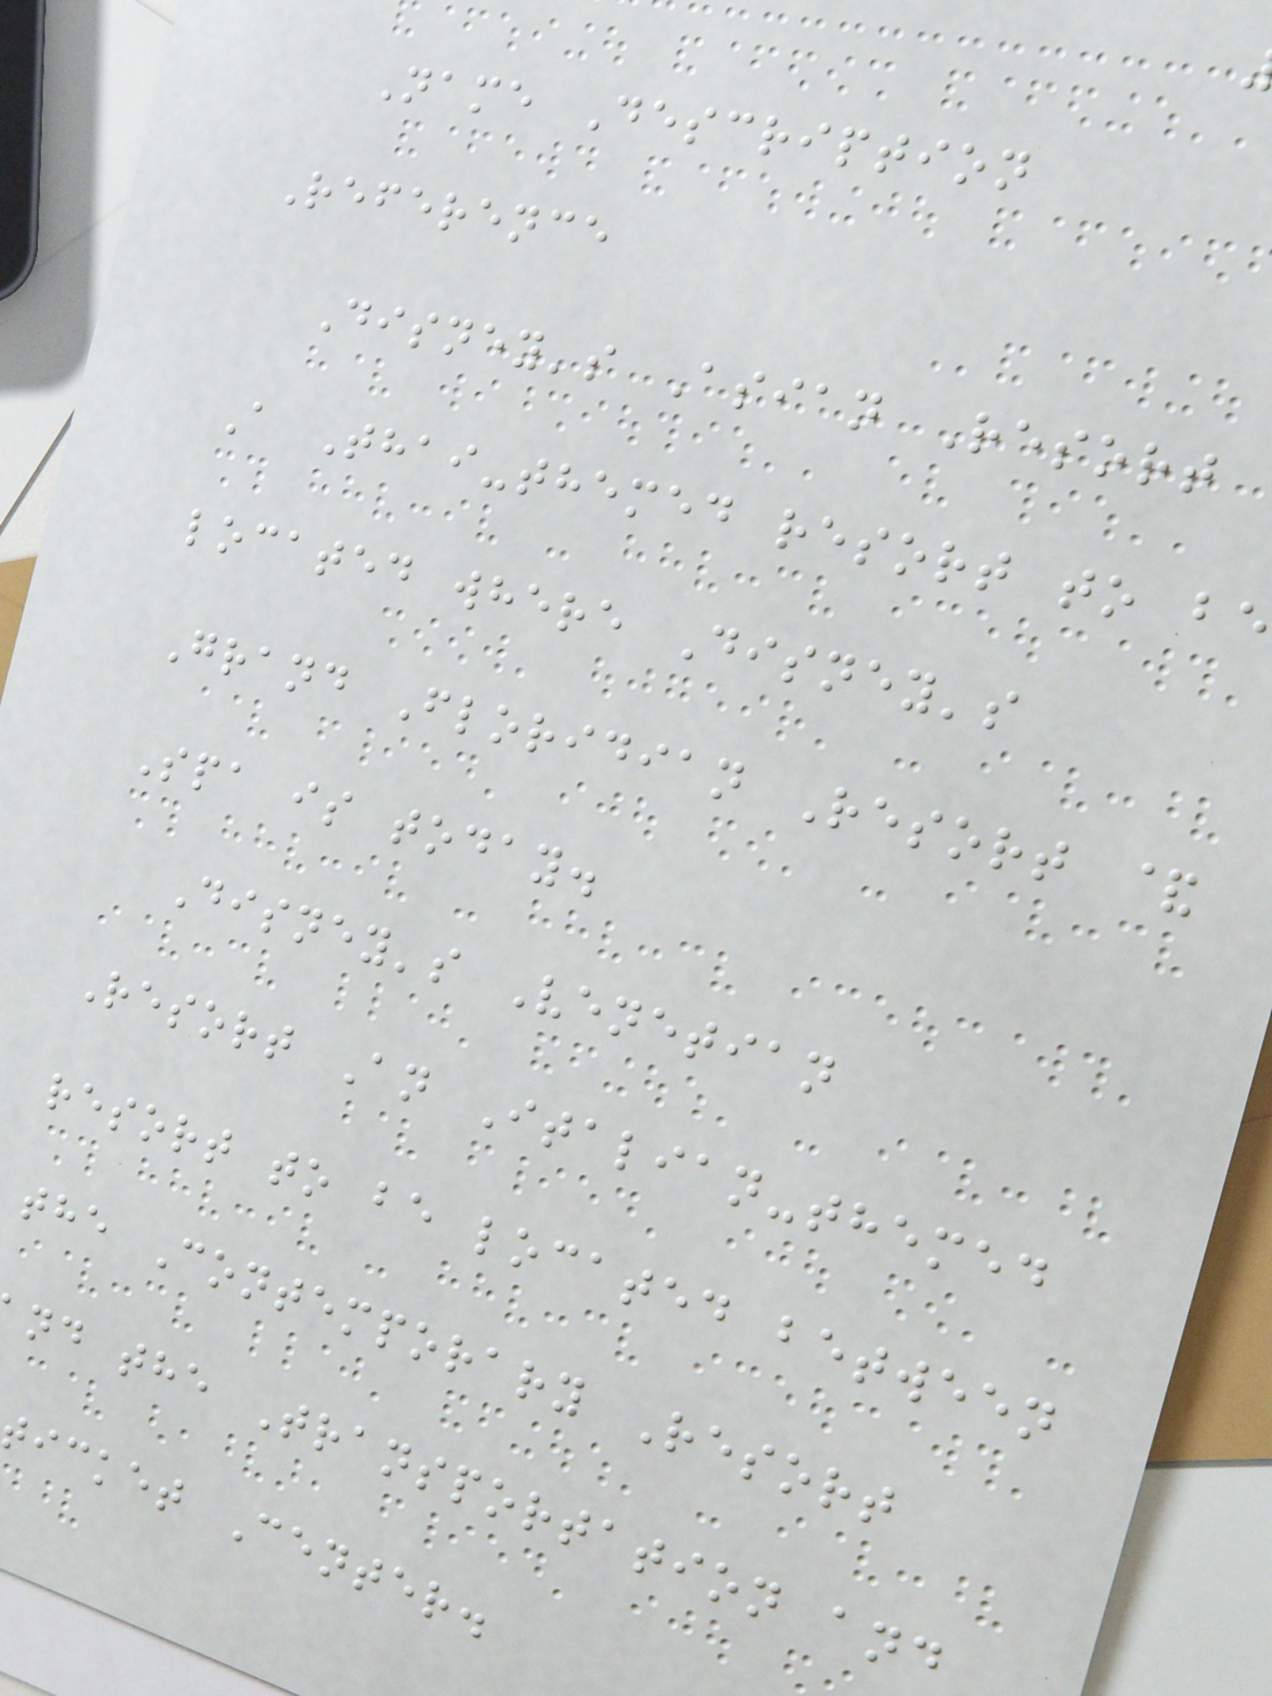Name Description
Reference
Disney's Asian Resort
A Thai-themed resort to be
located where Disney's
Grand Floridian Resort &
Spa is today.
Disney's Venetian
Resort An Italian-themed
resort to be located between
the Contemporary Resort
nd the Transportation and
ticket Center.
